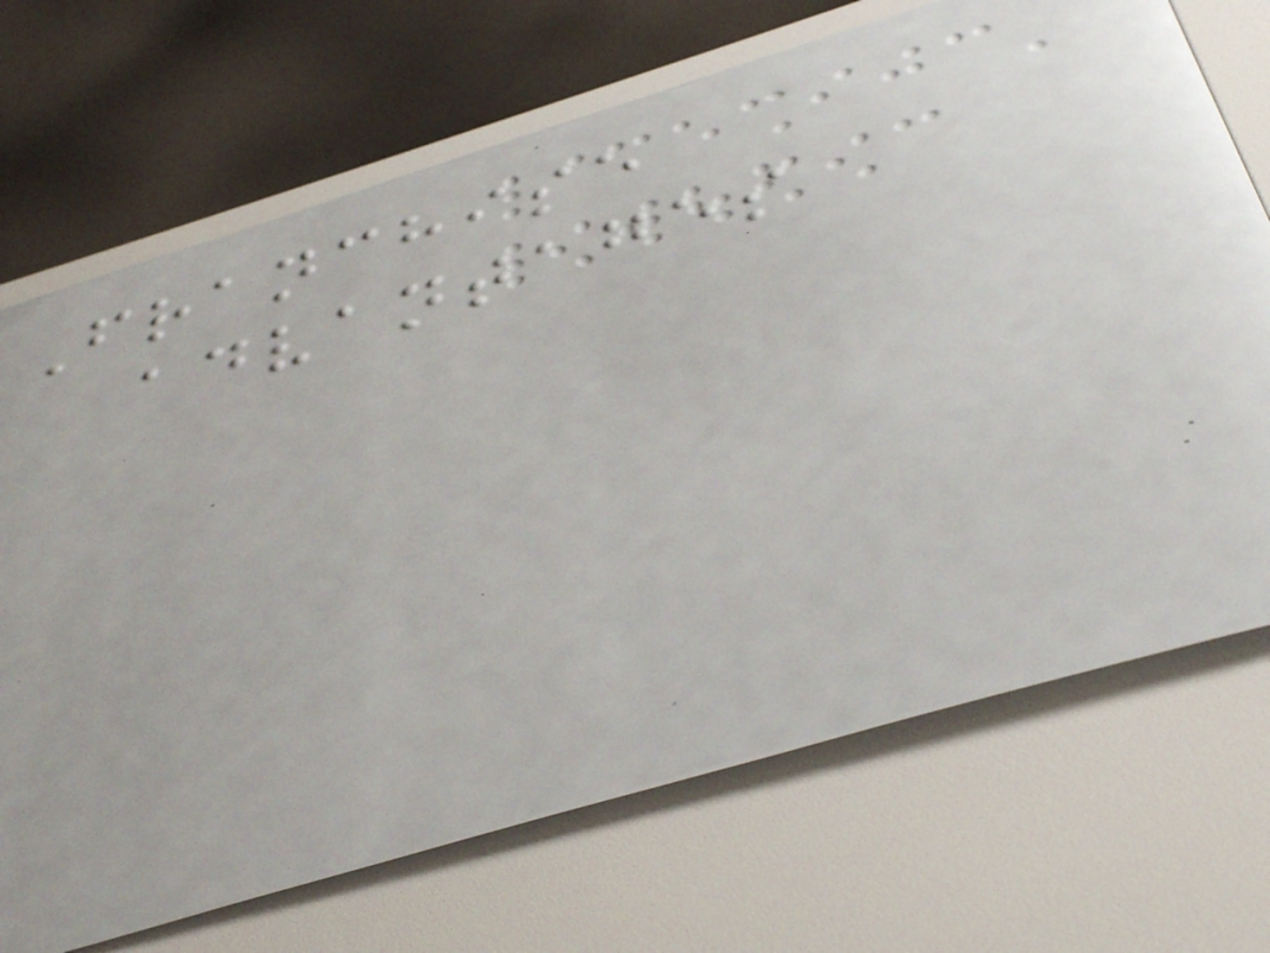Franchise
advantages
